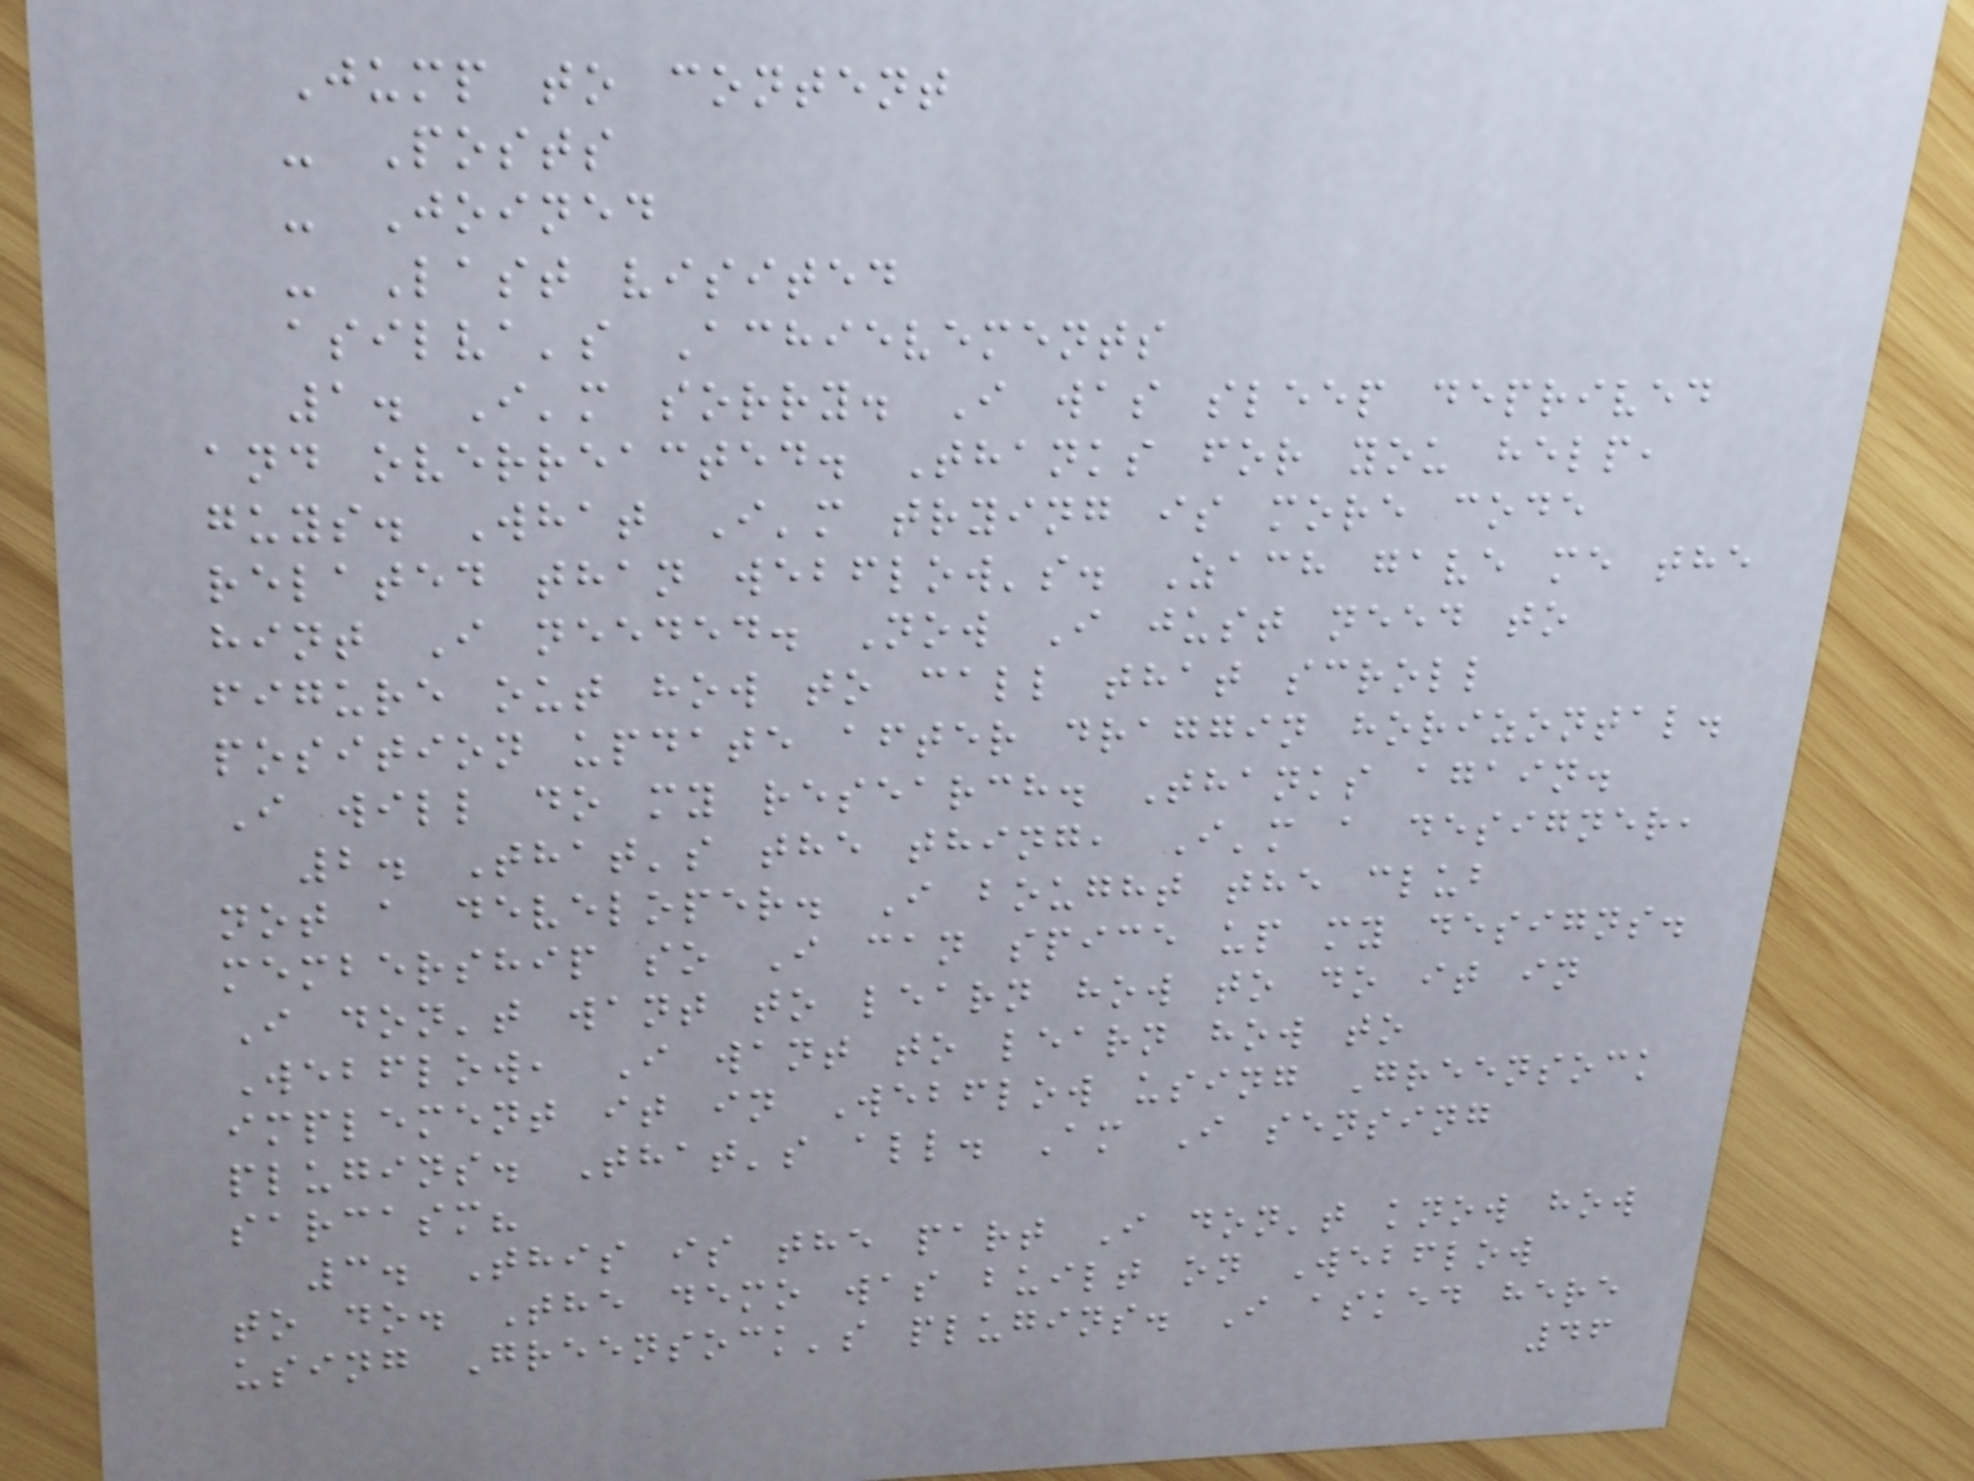Jump to content
- Posts
- Joined
- Last visited
asilva's Achievements
1. I'm sorry. I was sleep deprived
and overreacted. Thanks for you help,
guys. What I'm trying is more code
related than webflow's. Zach gave me the
hint I needed. Now I just need to
figure out how to call that scroll
position update after draggin horizontal.
I will do my research. Thanks again.
2. That's the thing, I'm a designer,
not a developer. I bought the club
membership so I can spice up my designs.
I don't want to learn how to do it in
Webflow, I want to learn how to
implement it in Webflow using Greensock
plugins. That's all. Am I sensing
sarcasm?
3. This is the part I don't know how
to do. The demo was built on Webflow
using Greensock's plugins. I asked here
46
